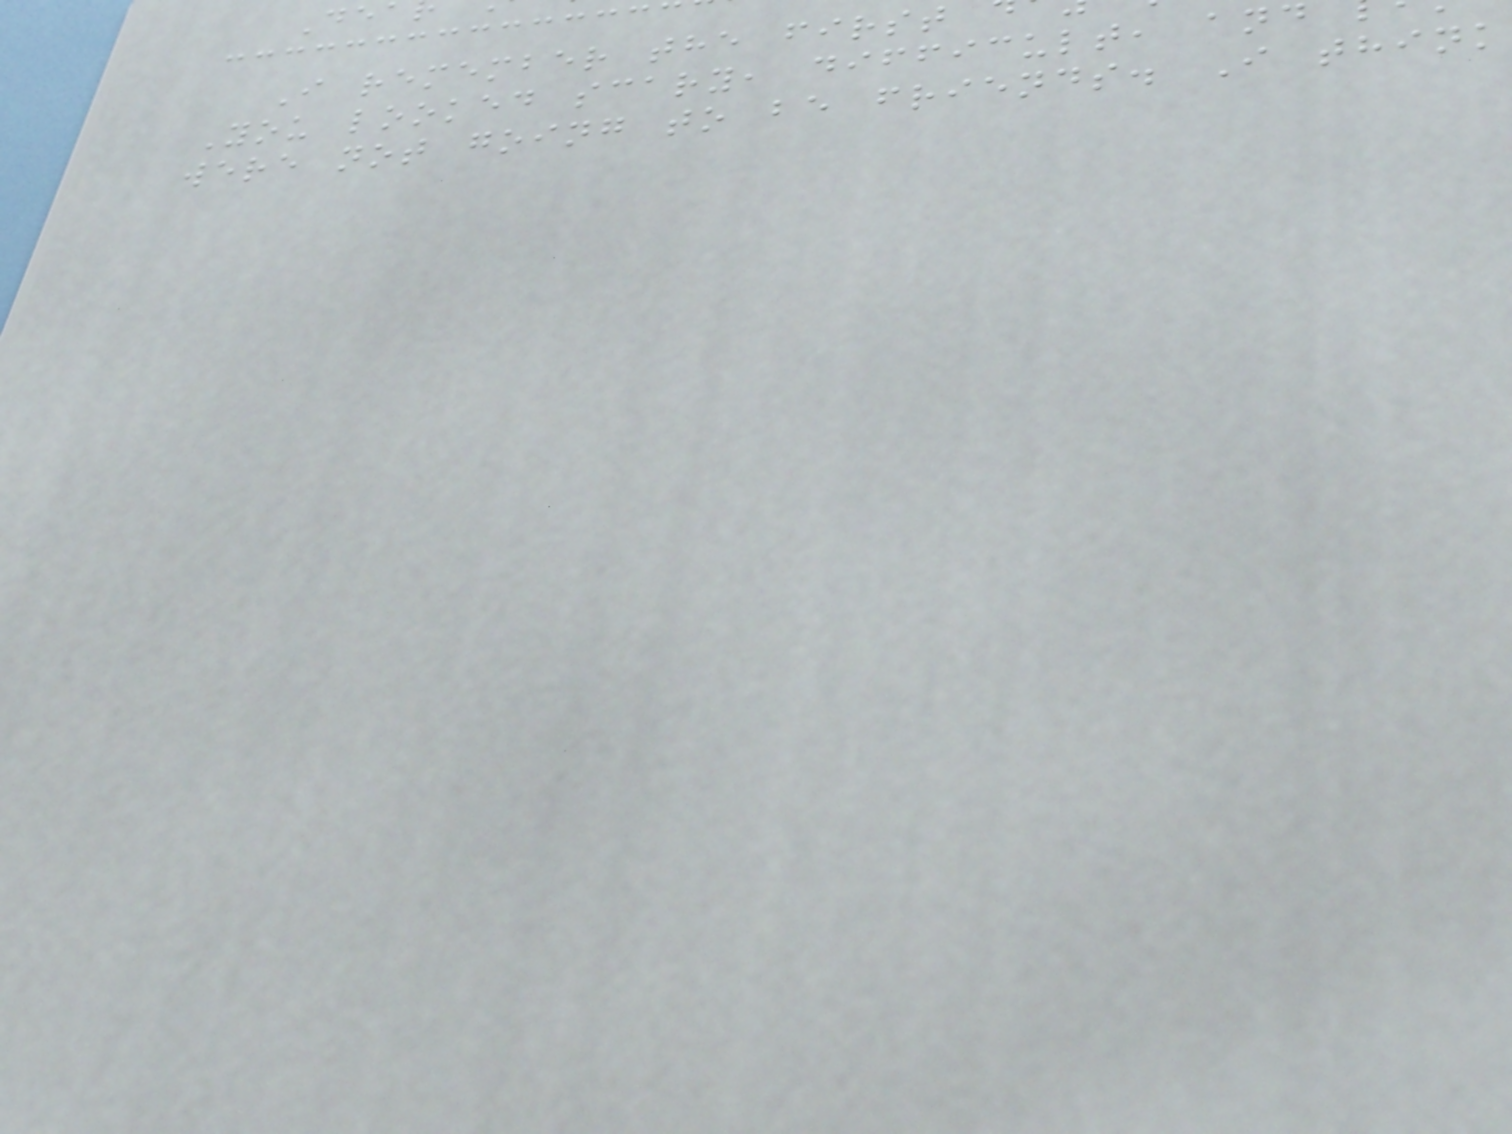I remember the first
You looked scary, difficult, and
were not going to be friends. I think
